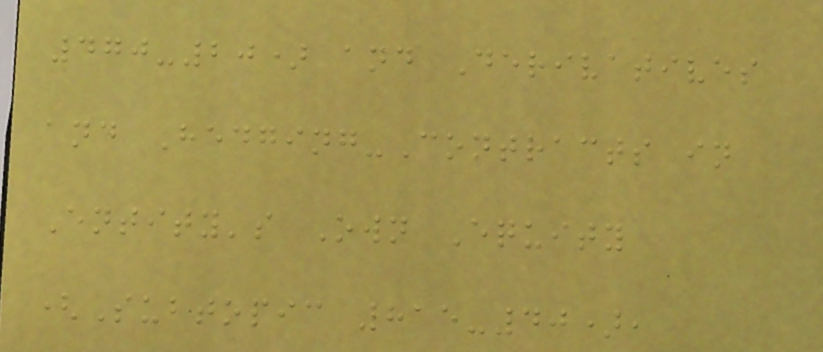470-20) and Derivatives
and Hedging-Contracts in
Entity's Own Equity
(Subtopic 815-40),
